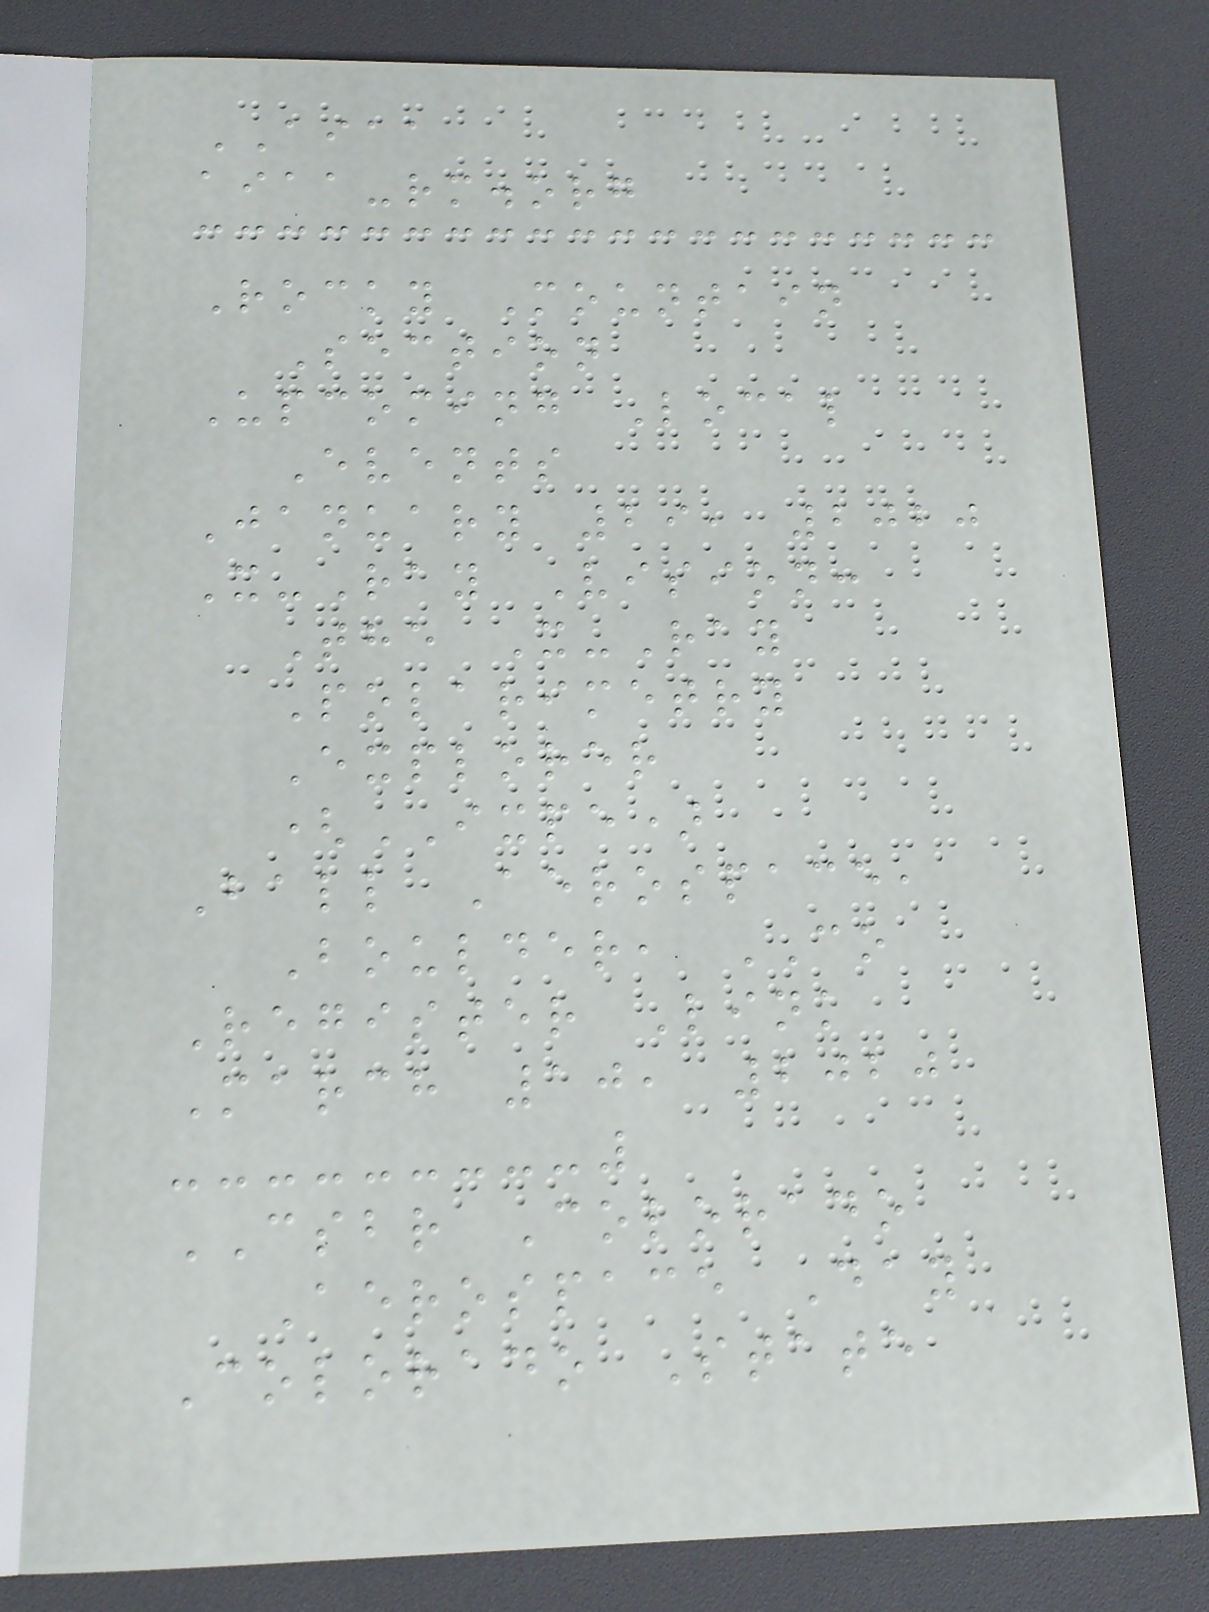AIAA
aiaa-rm.org
Rocky Mountain
Section
Upcoming Local
Events
January 29, 2020
X-Ray Vision:
The X-Ray
Polarimetry
Explorer
(IXPE)
Ball Aerospace,
Boulder, CO
Register Link
March 10, 2020
CSBR Colorado
Aerospace Day
Colorado State
